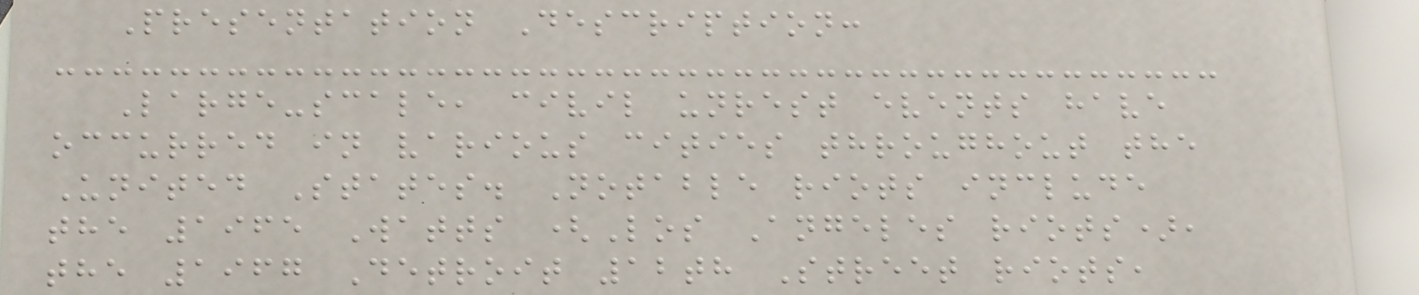Presentation Description:
Large-scale, civil unrest events have
occurred in various cities throughout the
United States. Notable riots include
the 1965 Watts (Los Angeles riots),
the 1967 Detroit 12th Street riots,
